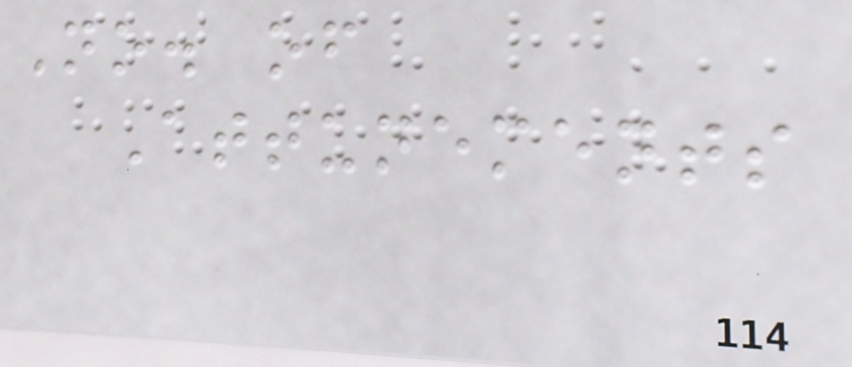No. of
Attunements
